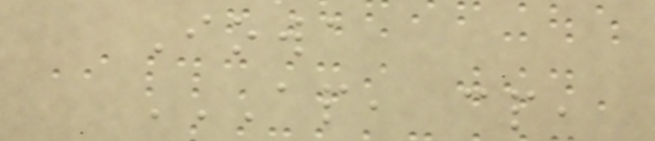Iowa
AP, CP,
